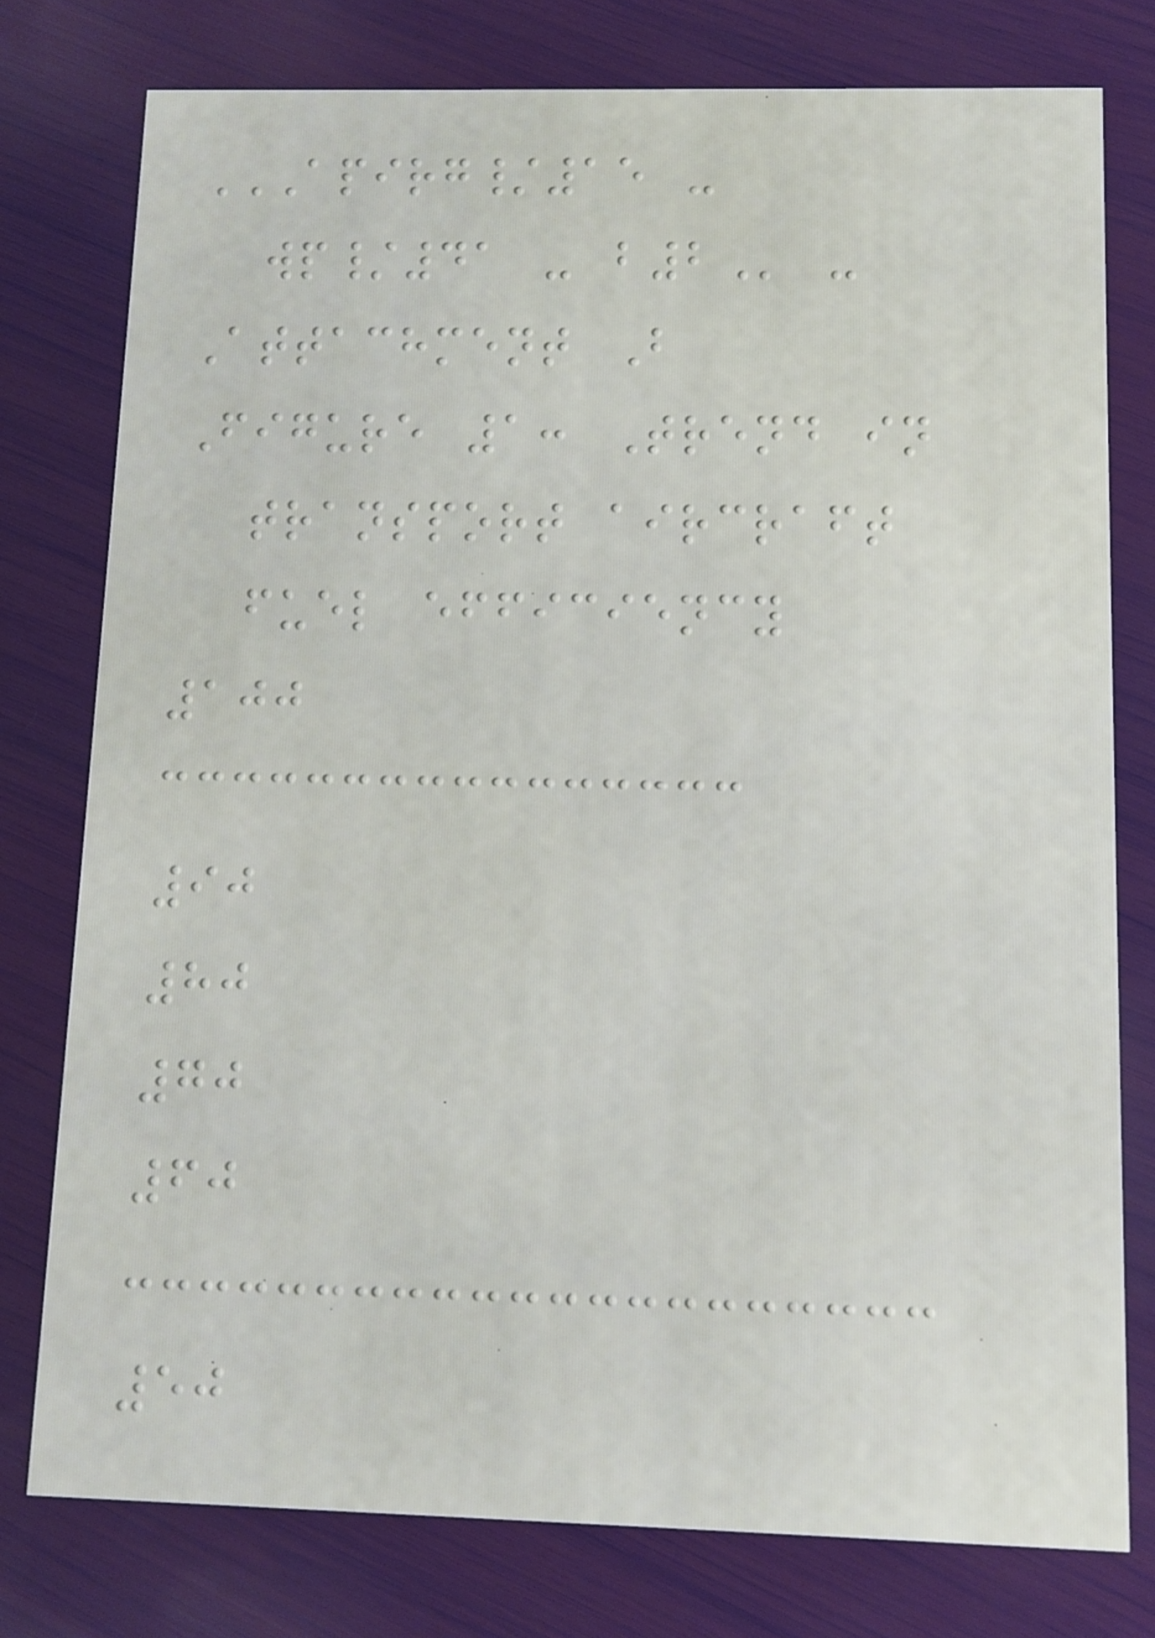APIRG/15 -
WP/41 - B2 -
Attachment B
Figure 1: Trend in
transport aircraft
fuel efficiency
100
90
80
70
60
50
